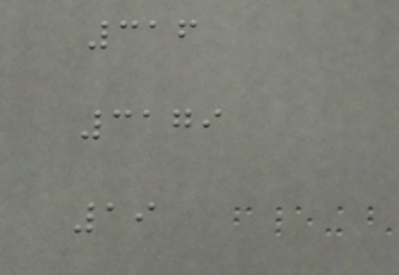316
3179
19
